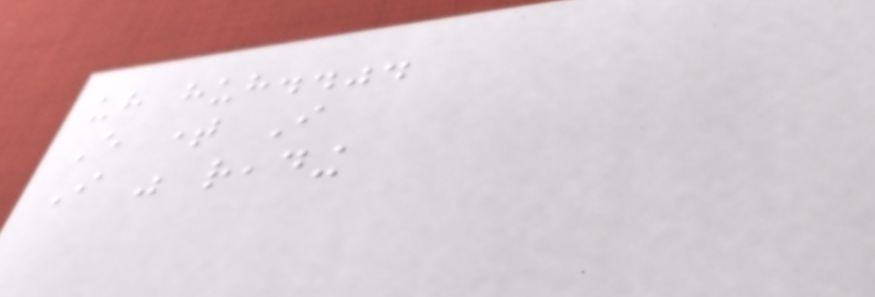uh huh..".
Every time I
I was reading
